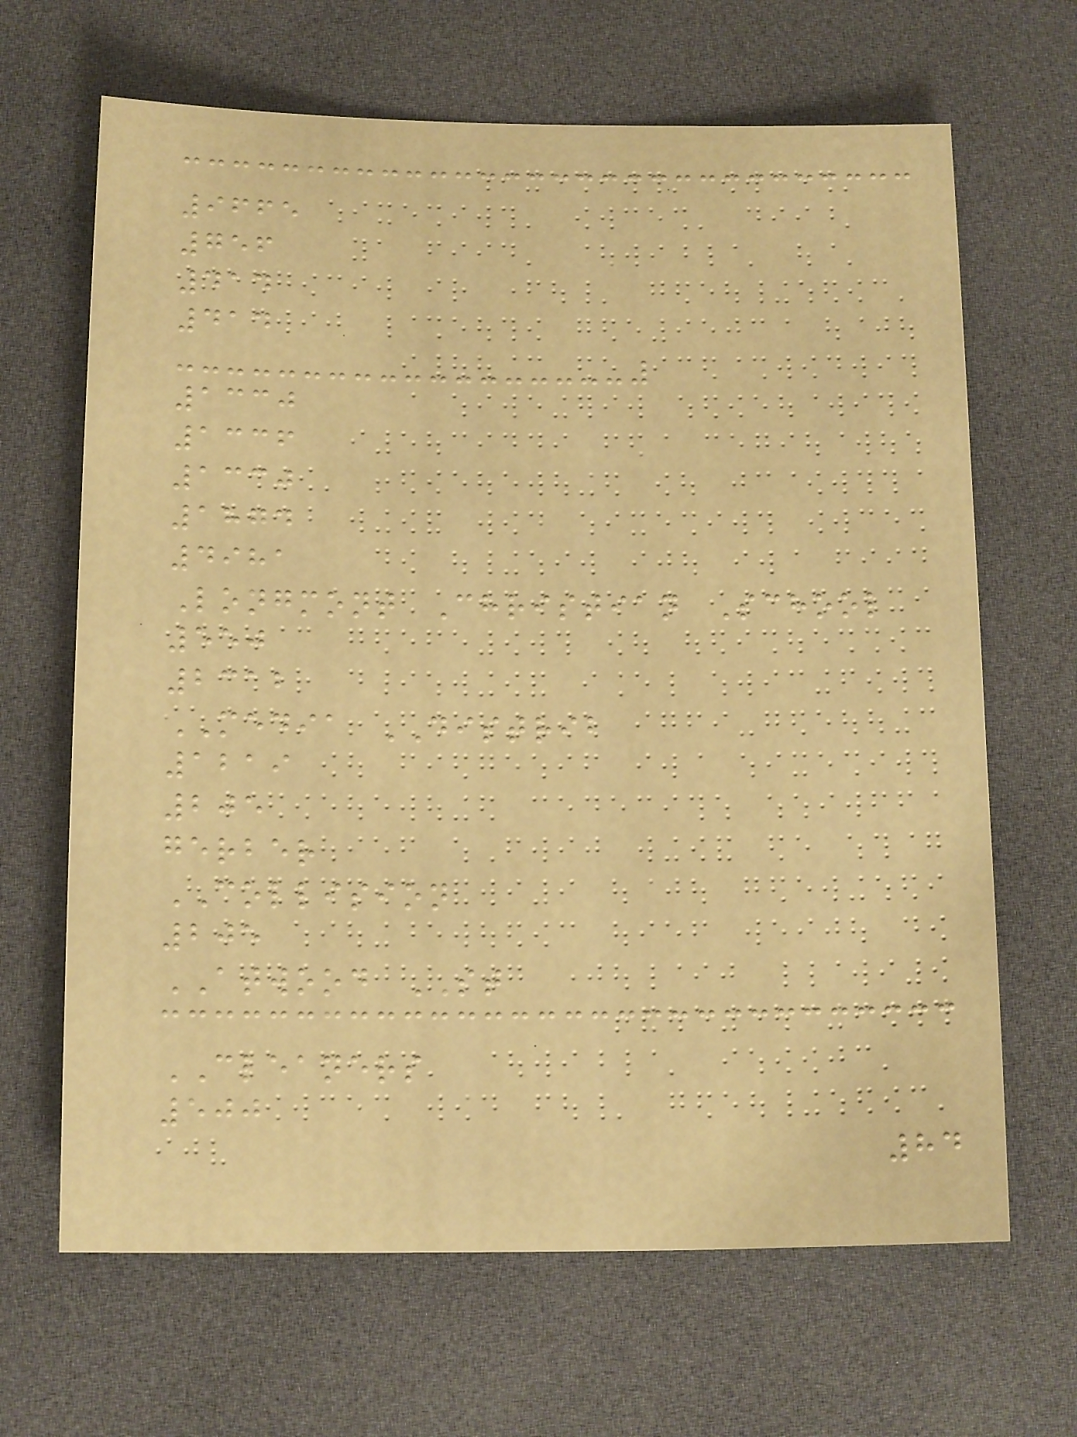9665
756
414
414
1330
1336
1330
1874
4981
Longmont Christian School
550
2312
MEDIA DISTRIB
1219
205
gerber
COLLISION
205
ATWOOD ST
CLEANERS
500
84
